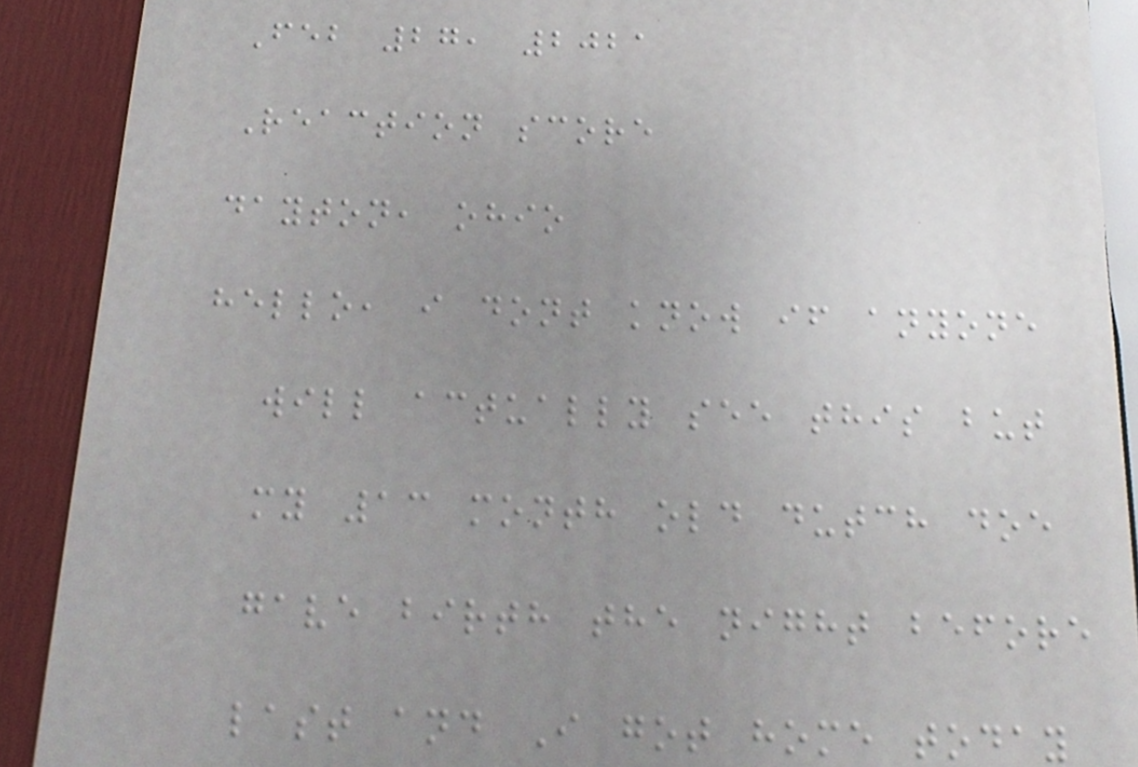Feb 27, 2021
Reaction score
dayton, ohio
hello, i dont know if anyone
will actually see this but
my 13 month old dutch doe
gave birth the night before
last and I got home today
